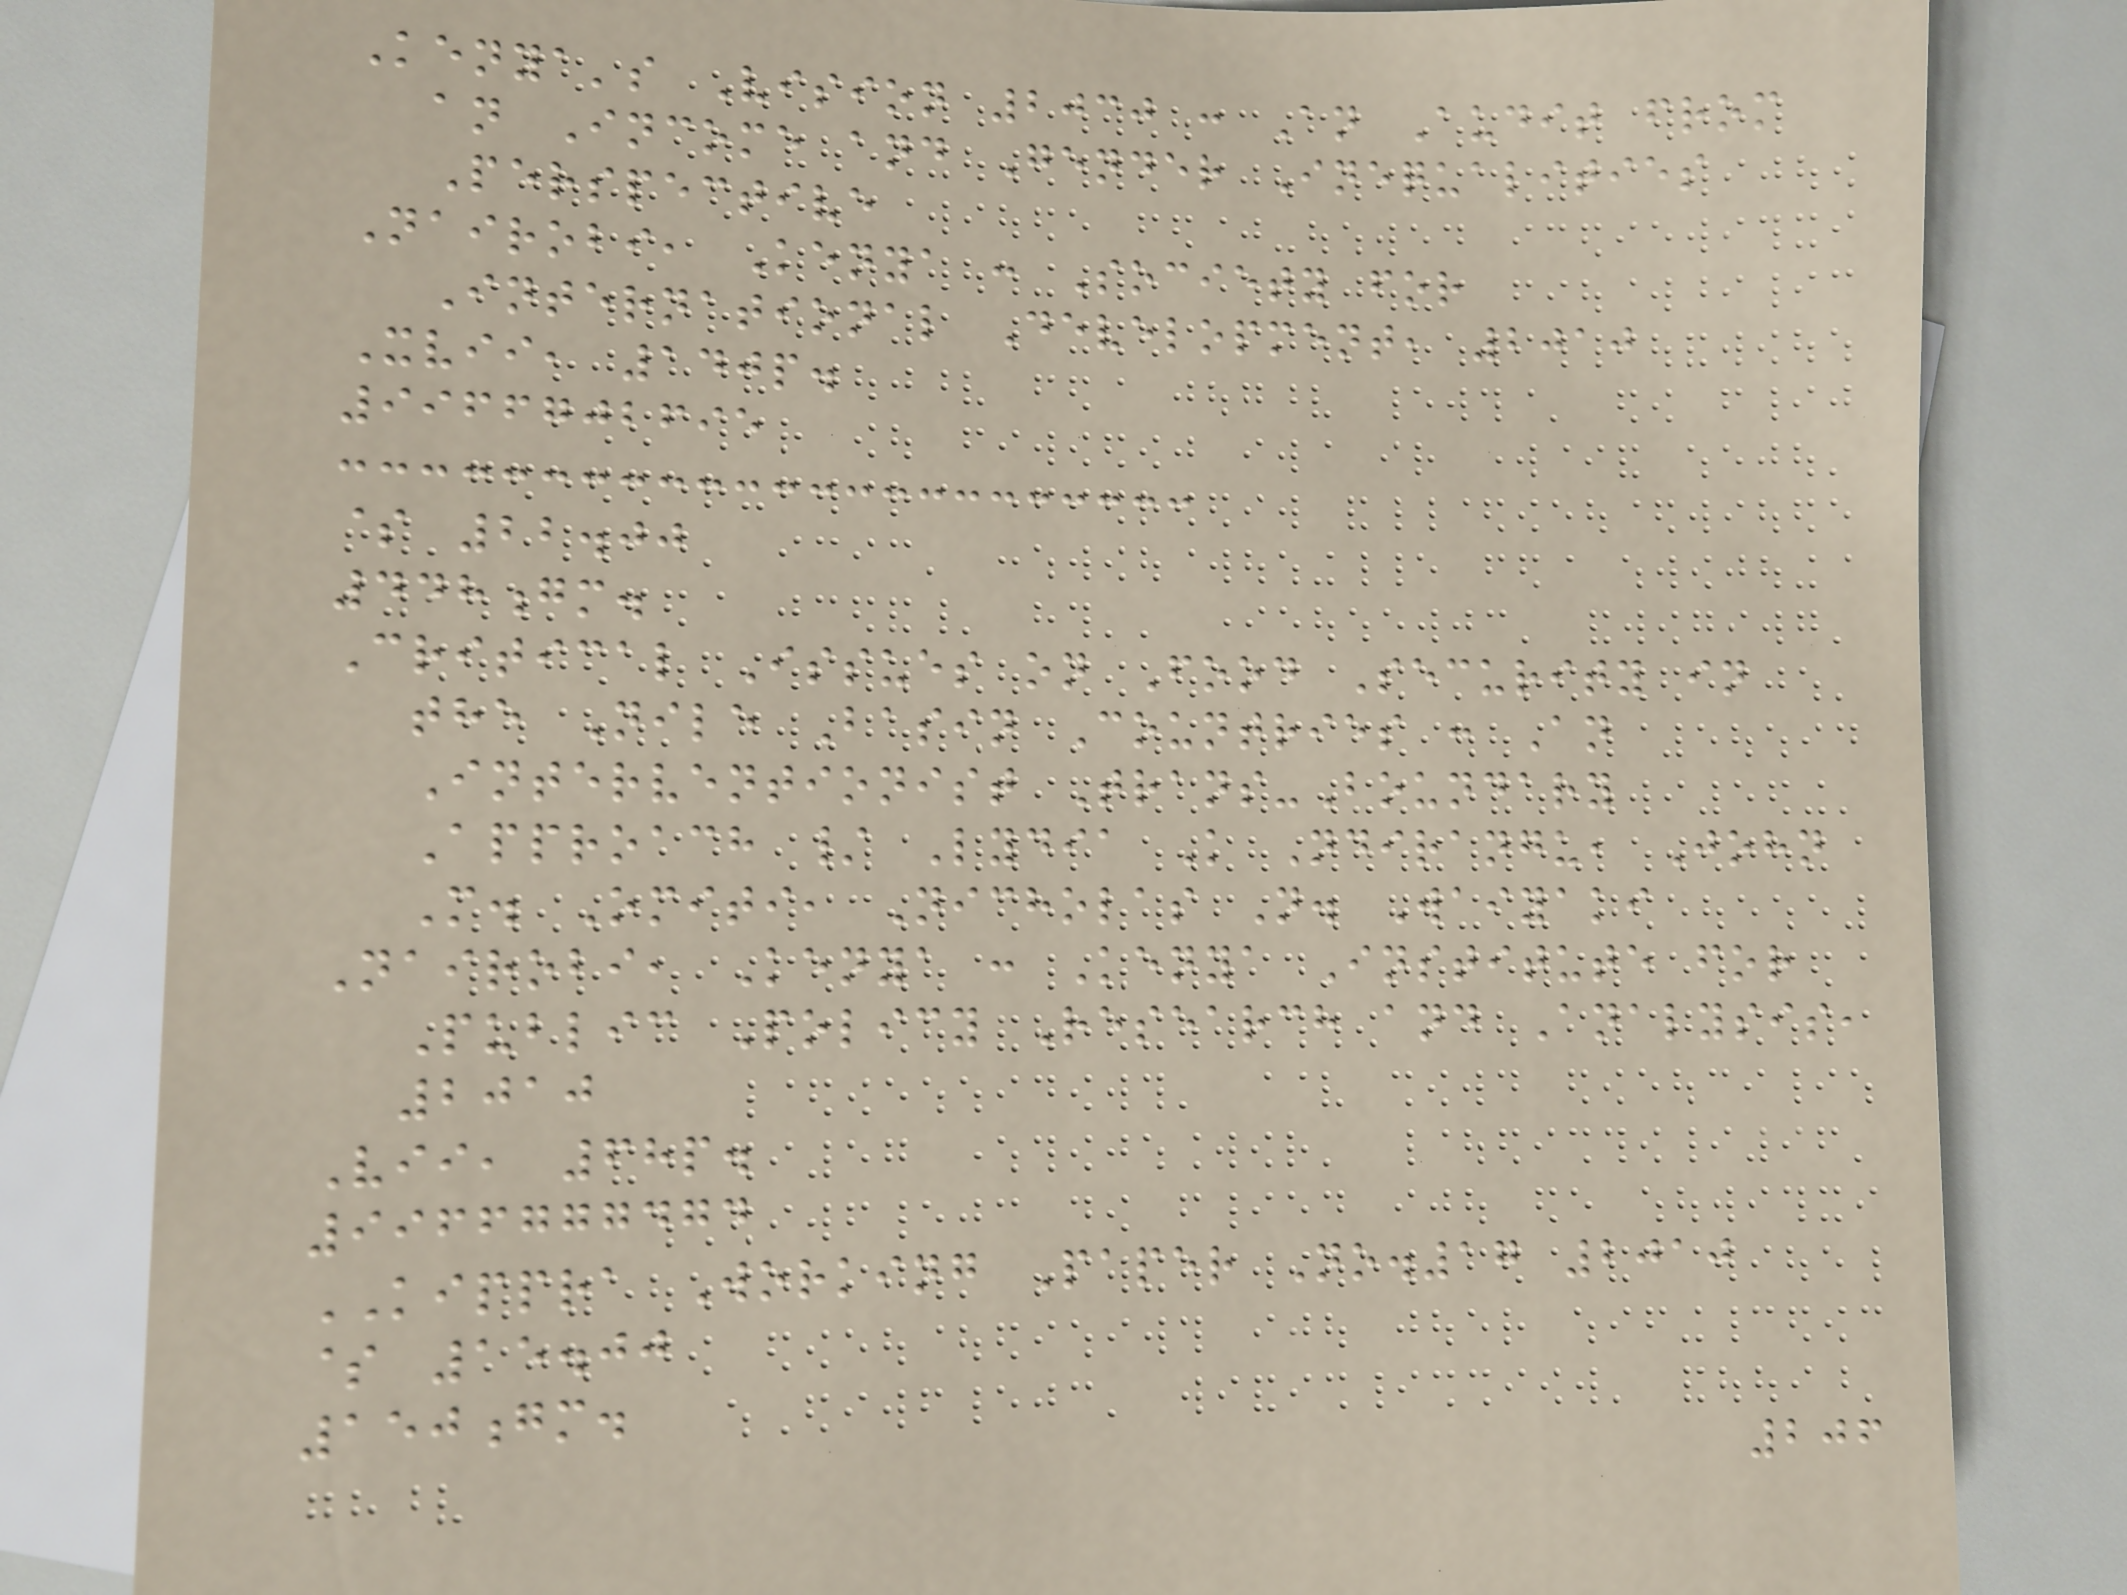Kenya's Vision 2030 : An Audit from
an Income and Gender Inequalities
Perspective
Nairobi, Kenya : Society for
International Development, 2010
Xvii, 140p.
9966702695
$ 22.00
448gm.
Critical Issues on Food Security in
the Nile Basin Countries : An
Interventionist Trans-Boundary
Approach / Lydia K Ndirangu, John
M. Omiti, Nicholas N. Waiyaki
Nairobi, Kenya : Kenya Institute for
Public Policy Research and Analysis,
2010
Vii, 68p.
9966777474
KIPPRA Working Paper No.17 2010
$ 15.00
150gm.
206
